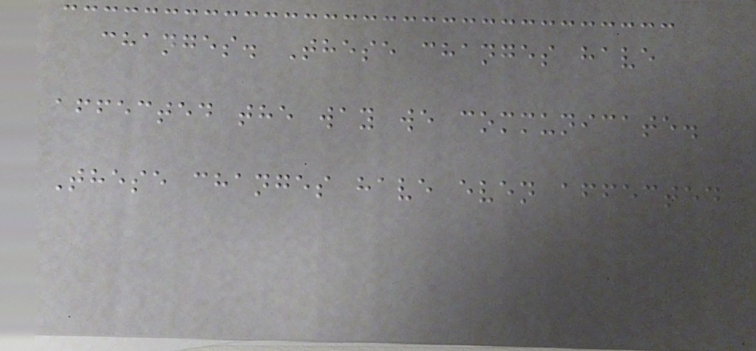changes. These changes have
affected the way we communicate.
These changes have even affected
